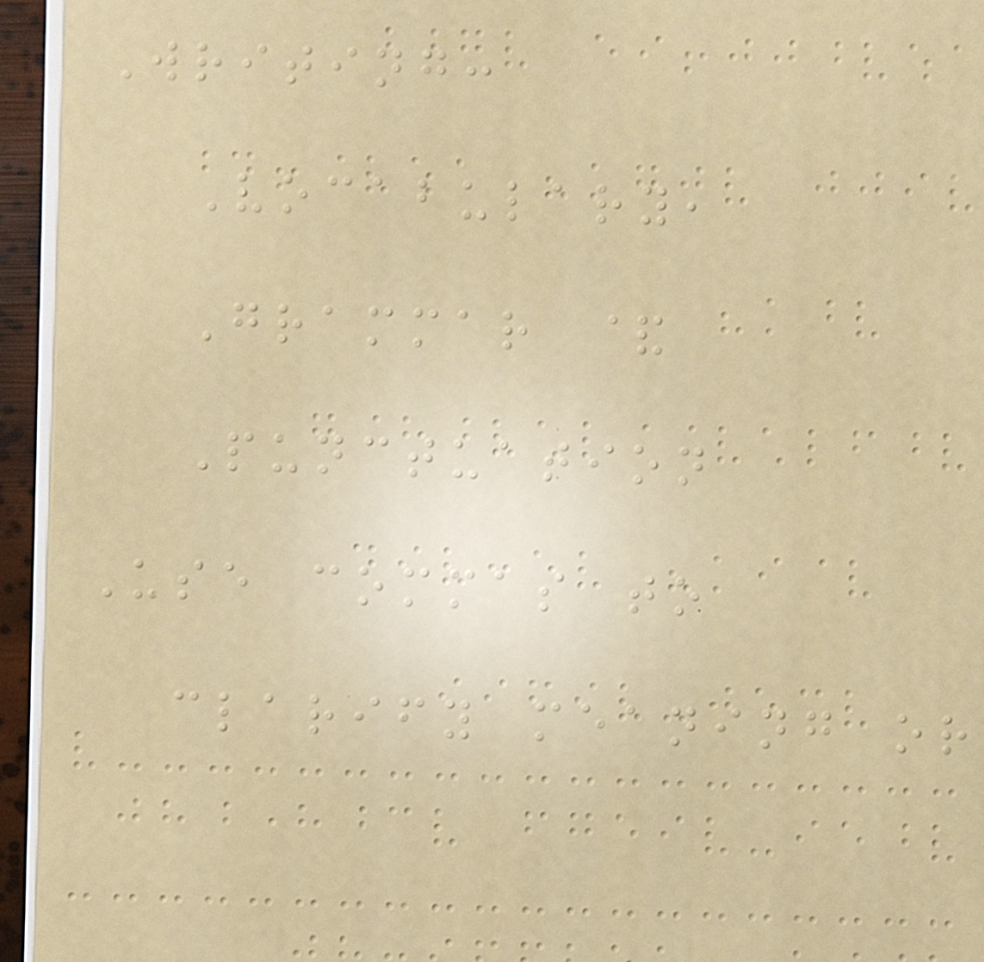Writing:
Vocabulary,
Grammar &
Punctuation
Use commas to
clarify meaning or
